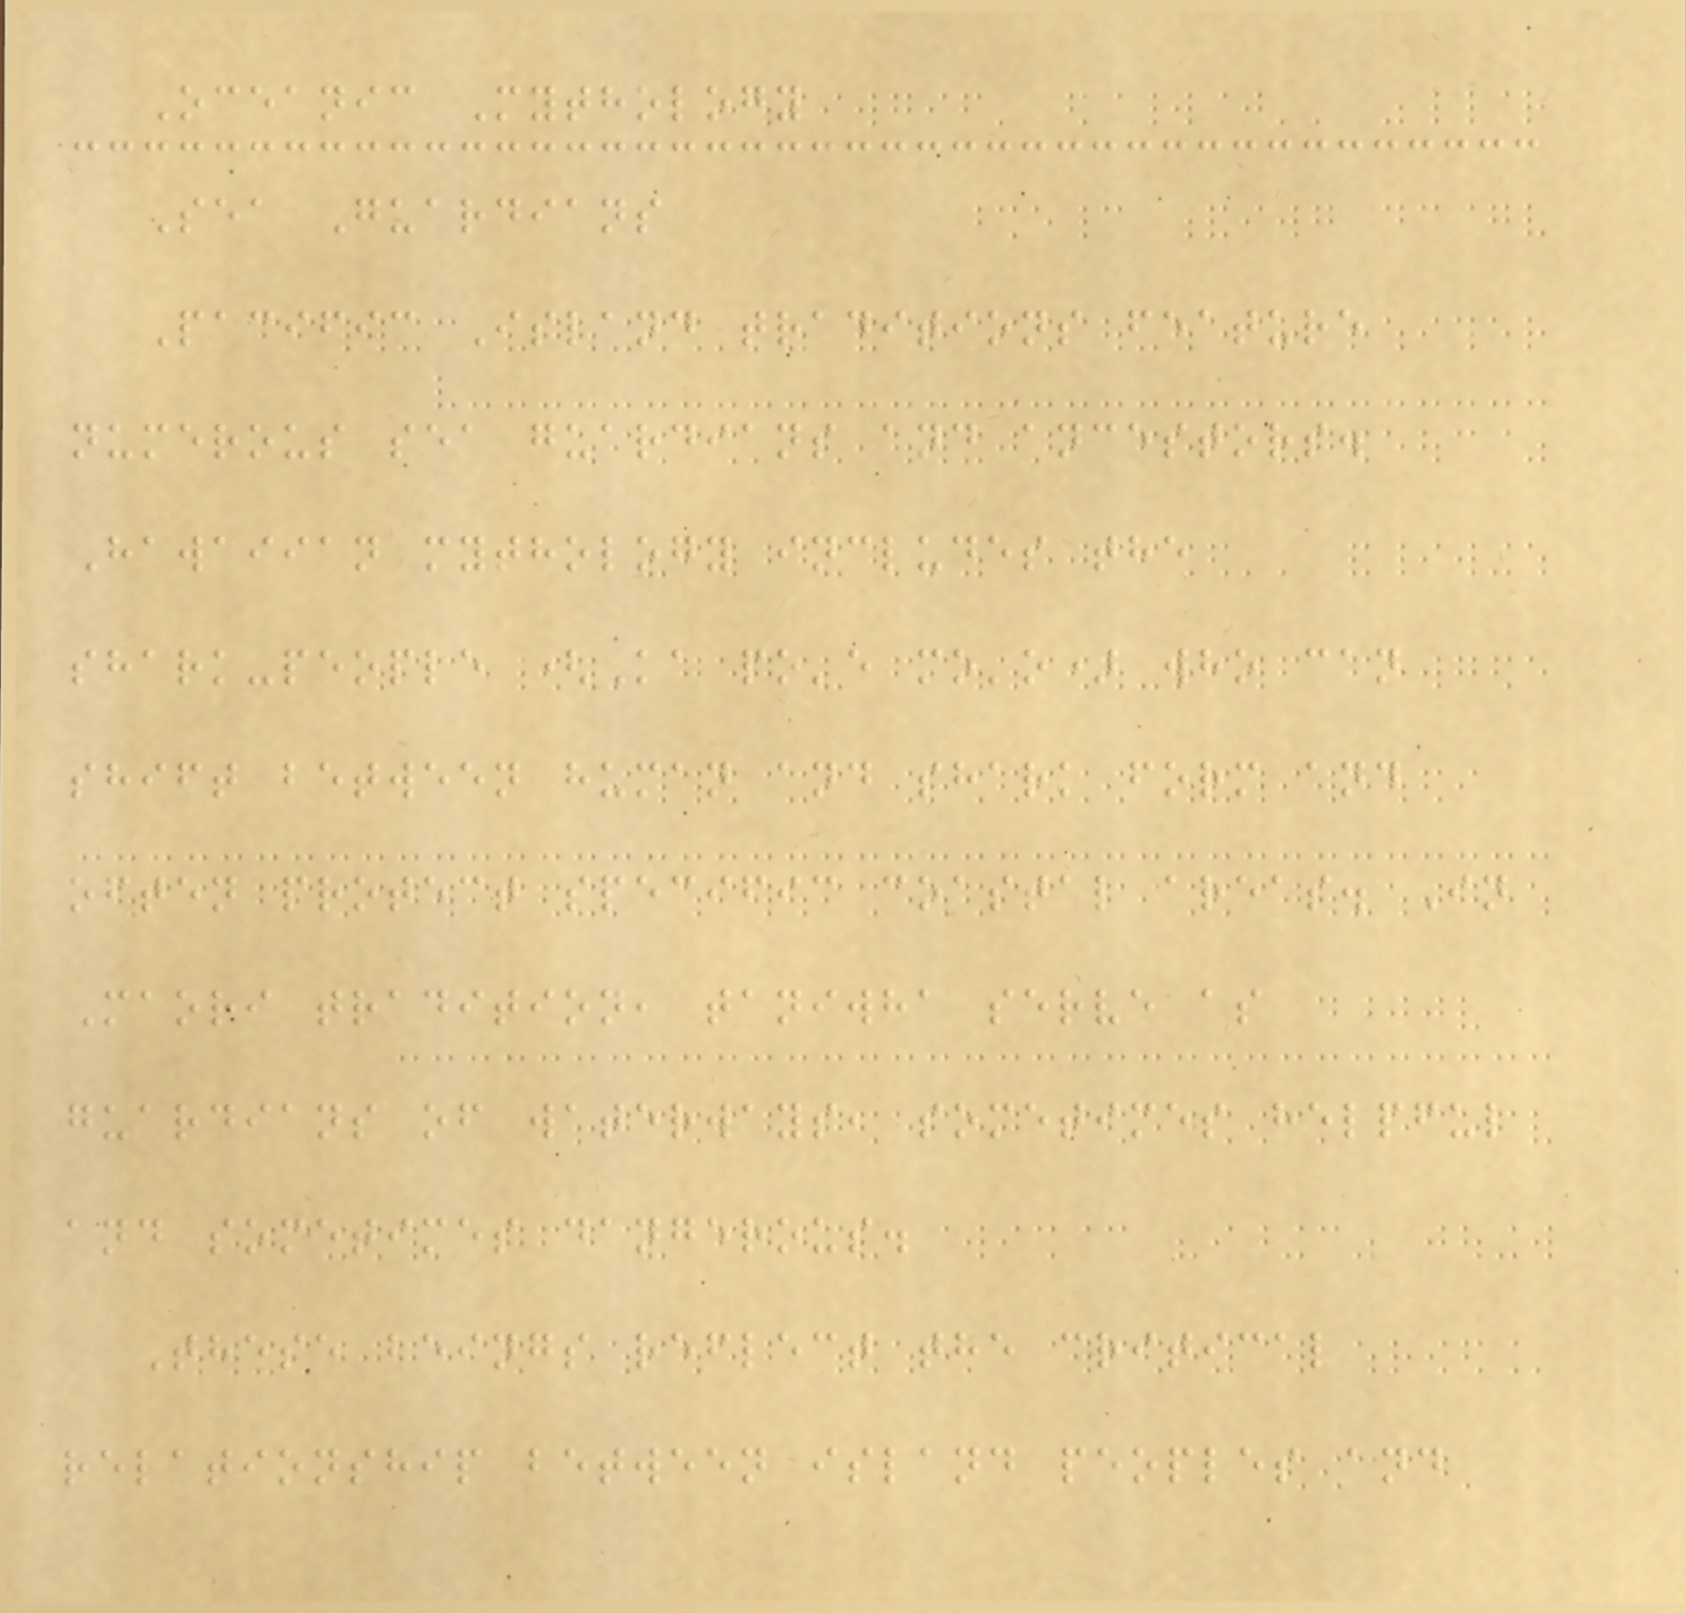Oceanic Mythology
Sea Guardians
Pacific Island traditions feature
numerous sea guardians and ancestors.
Hawaiian mythology includes the
shark-people (Ka po'e mo'o) who can
shift between human and shark form and
often protect specific coastal areas. In
Maori tradition, taniwha serve as
guardians of waterways, sometimes helpful
and sometimes dangerous.
These beings reflect the critical
relationship between island peoples and
